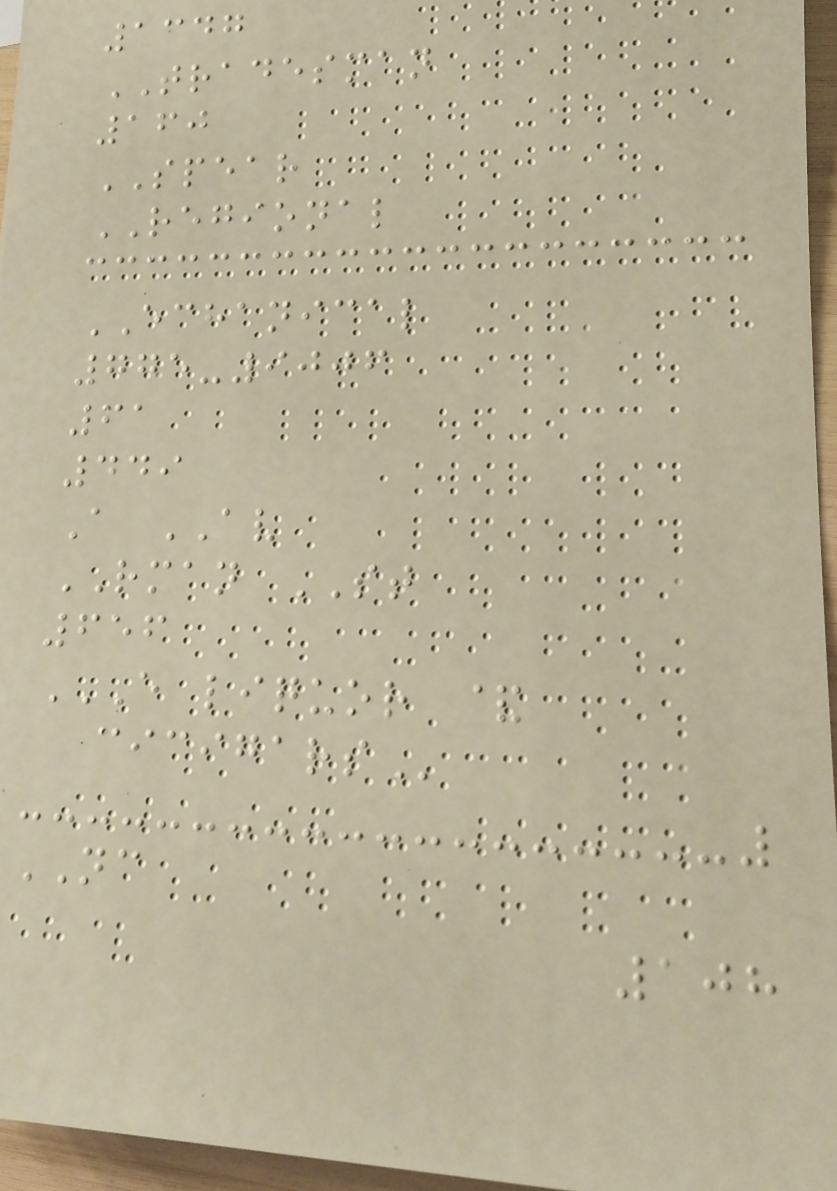1347
TRADESMAN
160
SPEAR
REGIONAL
ECHANICAL
775-9006
61
449
A AV
RMAN ST
656
E LIQUOR &
CICIGARS
NC
108
